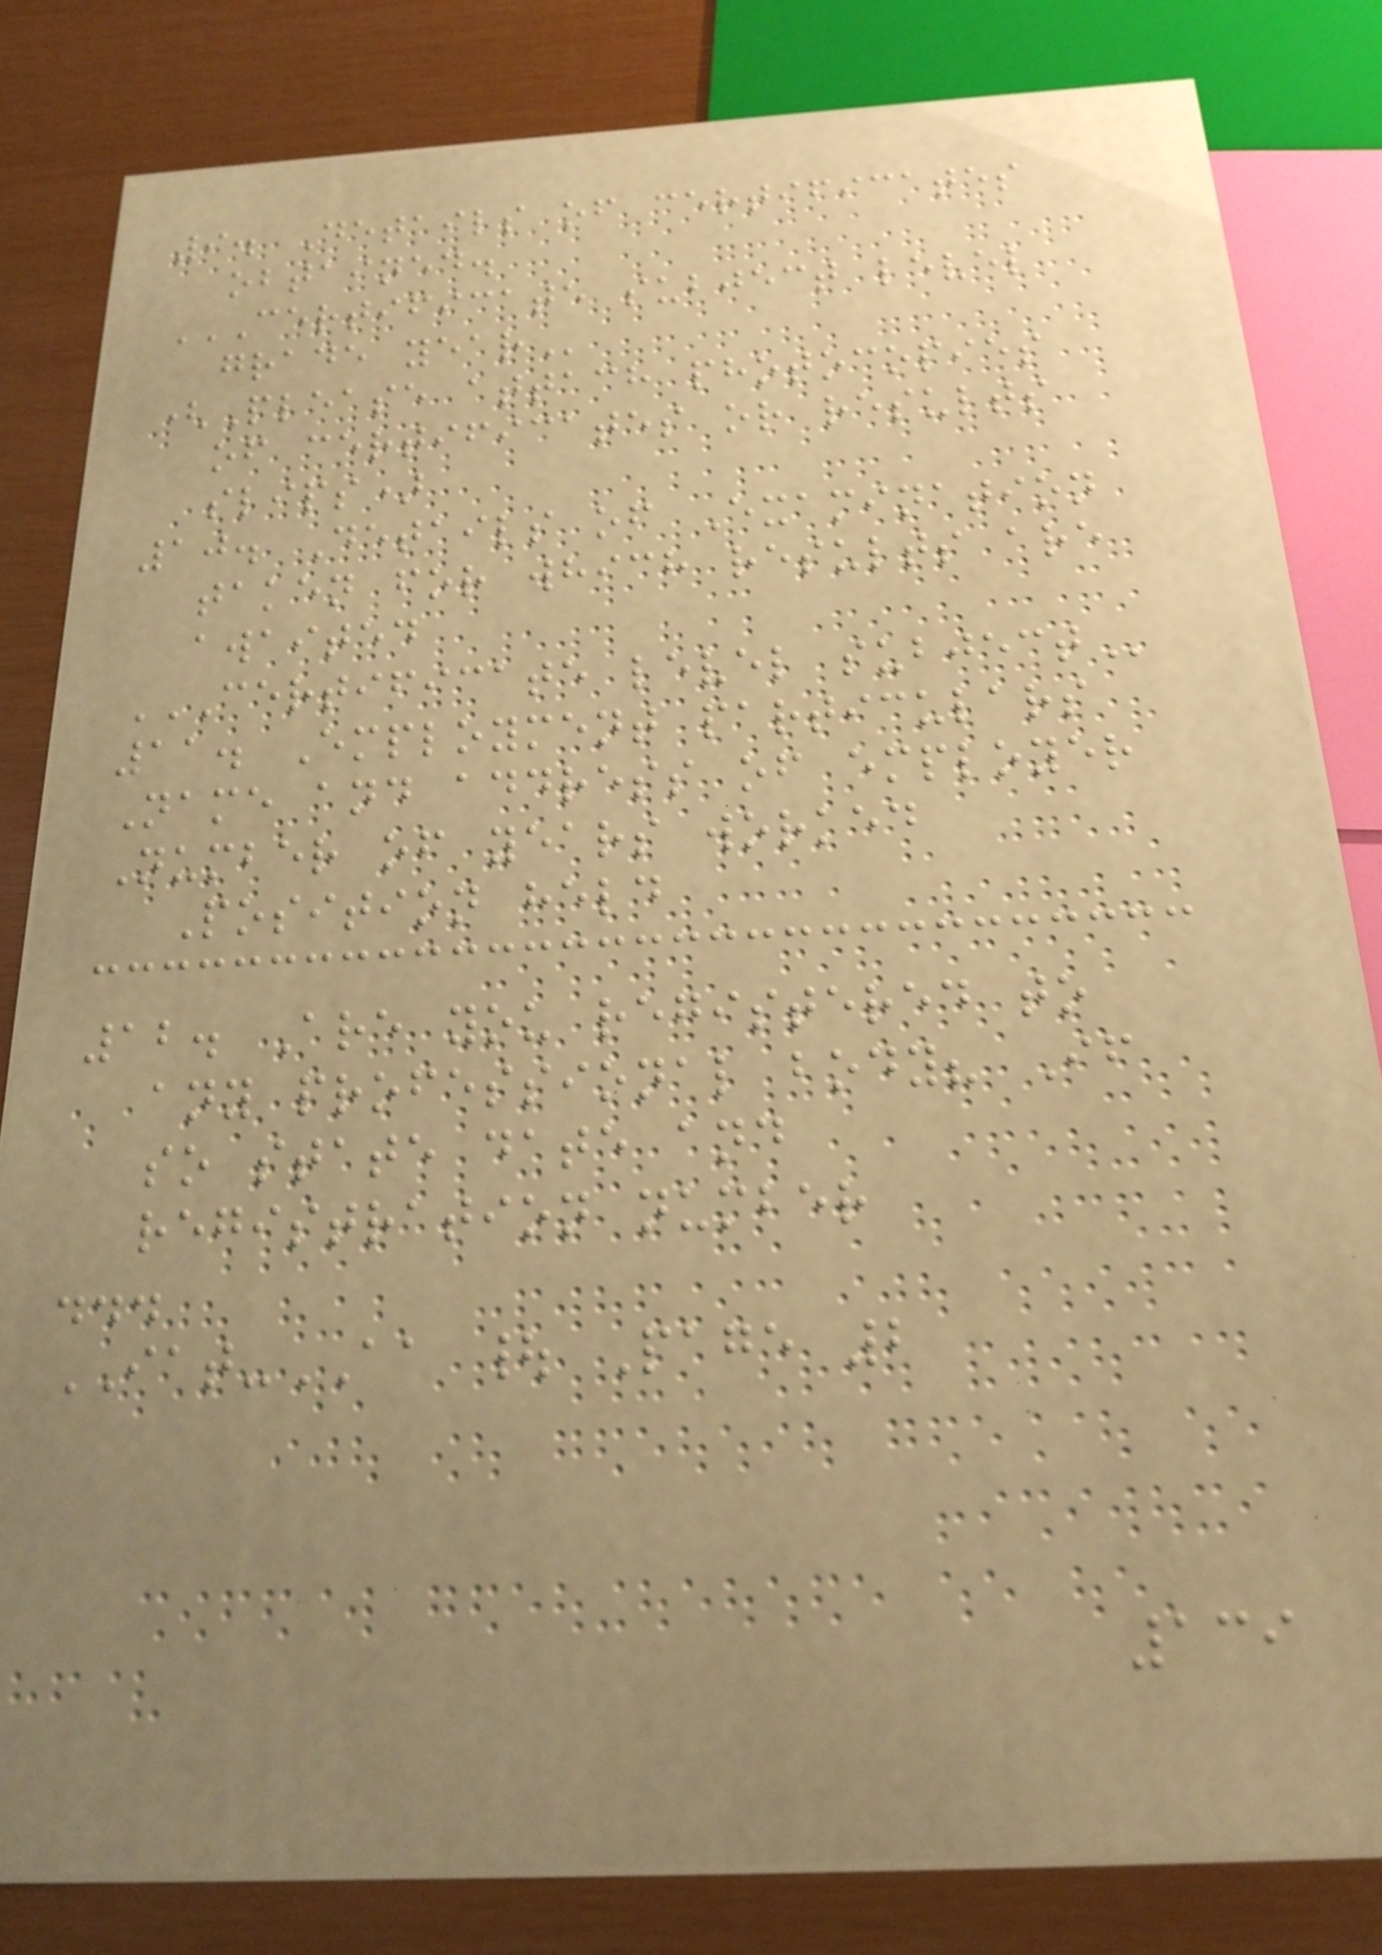9. Details of certificates
obtained.
CERTIFICATE SUBJECT LEVEL
GRADE YEAR
(Please attach photocopies
of certificates or results
slips)
10. Details of Examination
taken for which results are
awaited
CERTIFICATE LEVEL SUBJECT
11. Employment particulars
Name and address of employer
Number of years worked
Position held
12. Are you registered to
any professional body? If
so state date and
registration number
...
IAT-AA | Page 2
139
